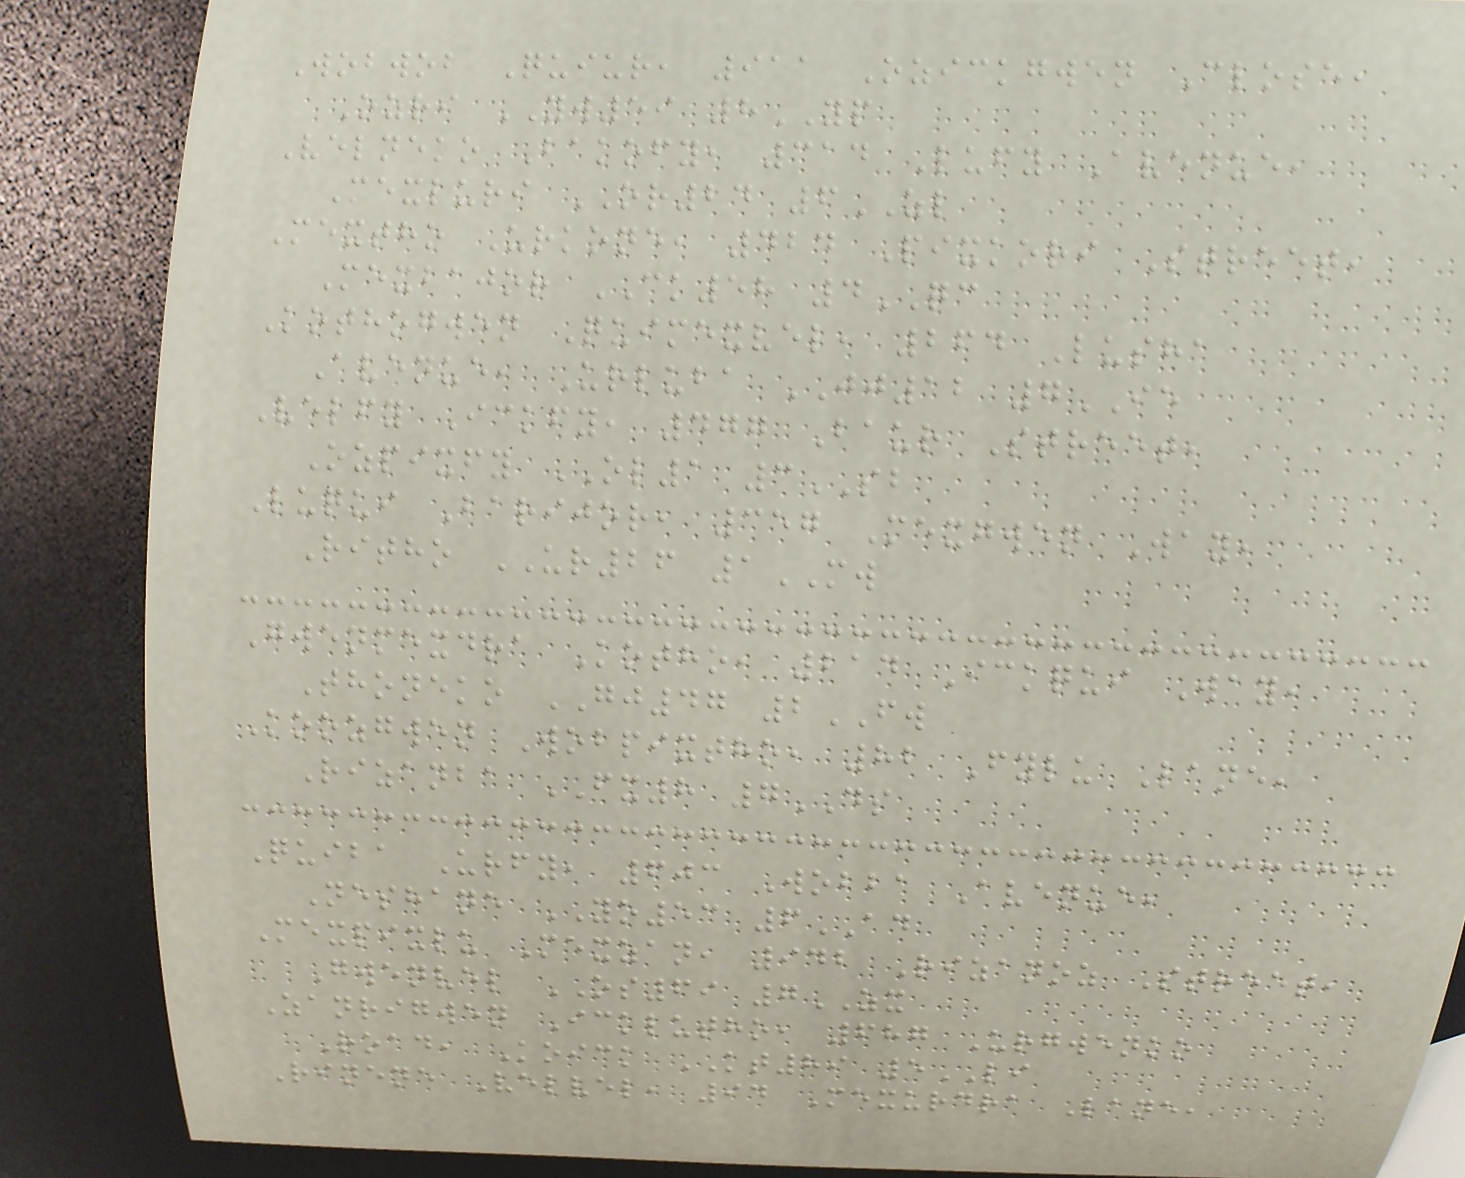Wobwob Quiur, 911 Ozickgwen Close,
Ozri YW59 8YP
Velneko Bakofy, 314 Lufy Avenue,
Mexluri OR24 6ZL
Mextho Urkone, 424 Pixkori Street,
Mexbajor CK58 4QC
Kothogwen Quimexvel, 264 Lusha
Avenue, Urluba JJ12 7IE
Velfy Ickfy, 477 Baur Street,
Ozpixfy OL1 3SB
Luqui Barijor, 357 Mexgwen Way,
Ritho UR26 1MW
Gwenmexdra Kotho, 214 Ickqui Way,
Thoneko GJ47 2FW
Koozgwen Wobpixtho, 82 Fylu Lane,
Rizanba FX8 7DS
Quiba Urfy, 603 Wobba Avenue,
Neshane YO53 6AD
Mexpixlu Mexzan, 942 Rizanoz Street,
Gwenvel OS69 7ZX
Zanrigwen Icklutho, 687 Urgwenko
Road, Koick KT89 5LI
Rinene Velvel, 94 Mexurdra Lane,
